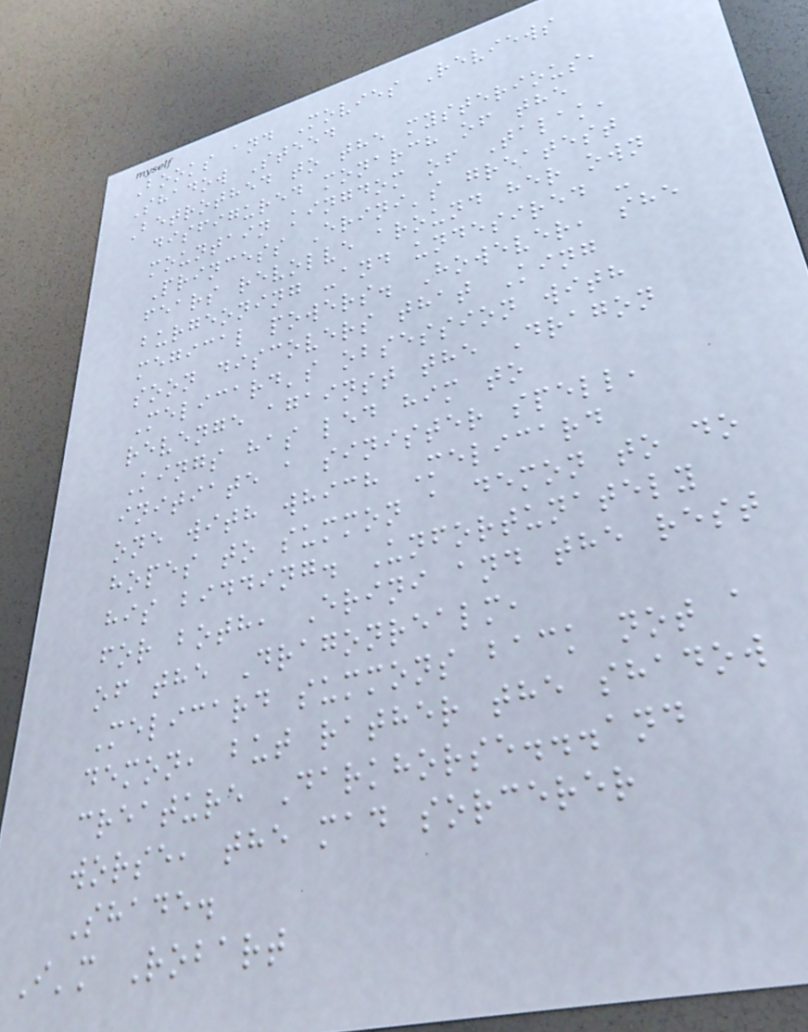Books and Movies Reviews
Shadow Steed
Betrothed to the mysterious,
disfigured monarch of the
mountain kingdom of Talak,
Princess Erini's greatest
fears revolve around her own
burgeoning -and undesired -
megical powers. However, she
soon discovers that King
Melicard's obsession with
revenge against the Dragon
Kings has led him to
initiate a sinister spell,
one with which Melicard
hopes to summon a demon to do
his bidding. Unfortunately
for both, Erini and the rest
of the Dragonrealm,
Melicard summons back not a
demon, but rather the shadow
creature Darkhorse...and
worse, the mad sorcerer
Shade.
I'm Robart
